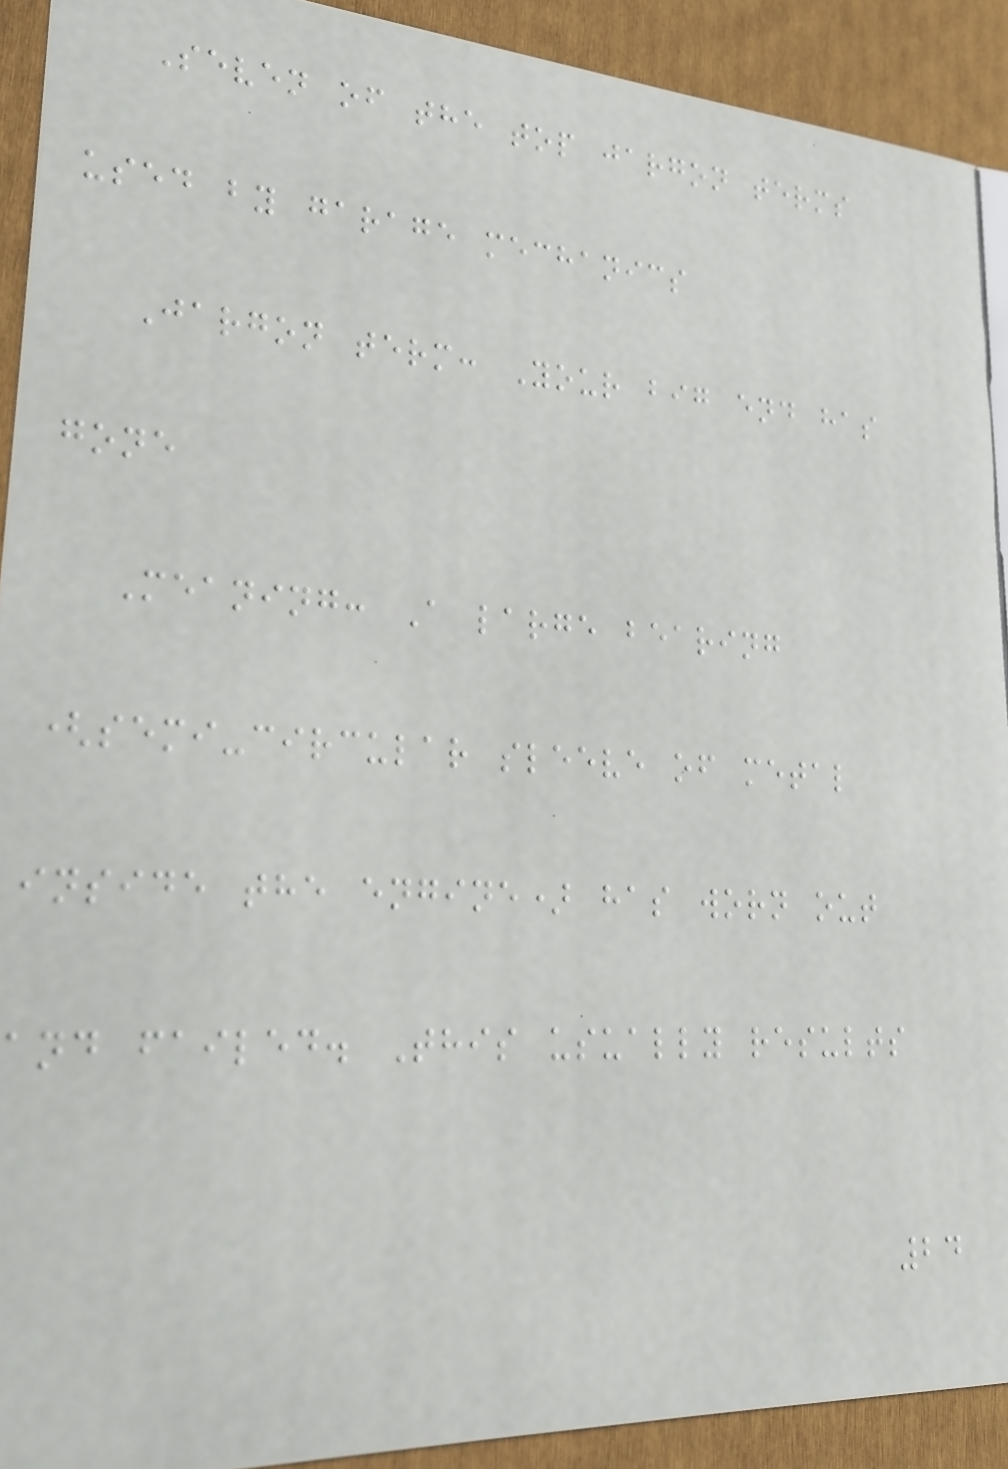Seven of the top jargon terms
used by garage mechanics
Jargon term: Your big end has
gone
Meaning: A large bearing
(semi-circular sleeve of metal
inside the engine) has worn out
and failed. This usually results
24
